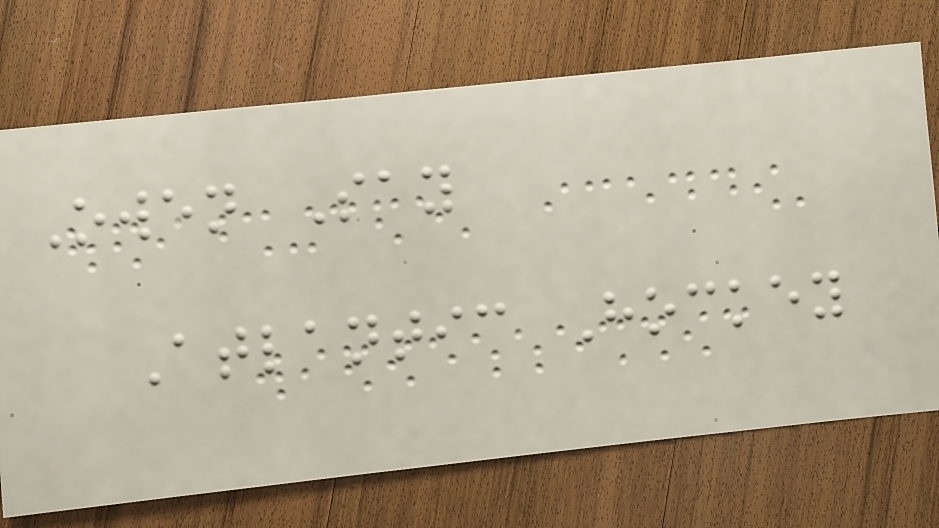Owen Say
Atlantic Hockey
